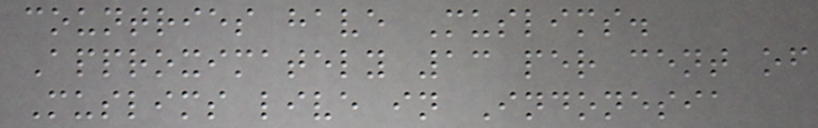countries have Muslims.
Approximately 13 per cent of
Muslims live in Indonesia
